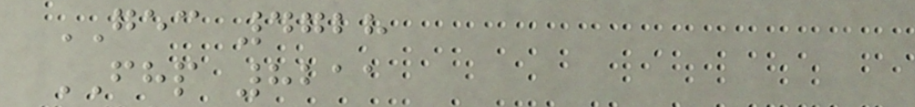GEC 4728
FHP 8211
